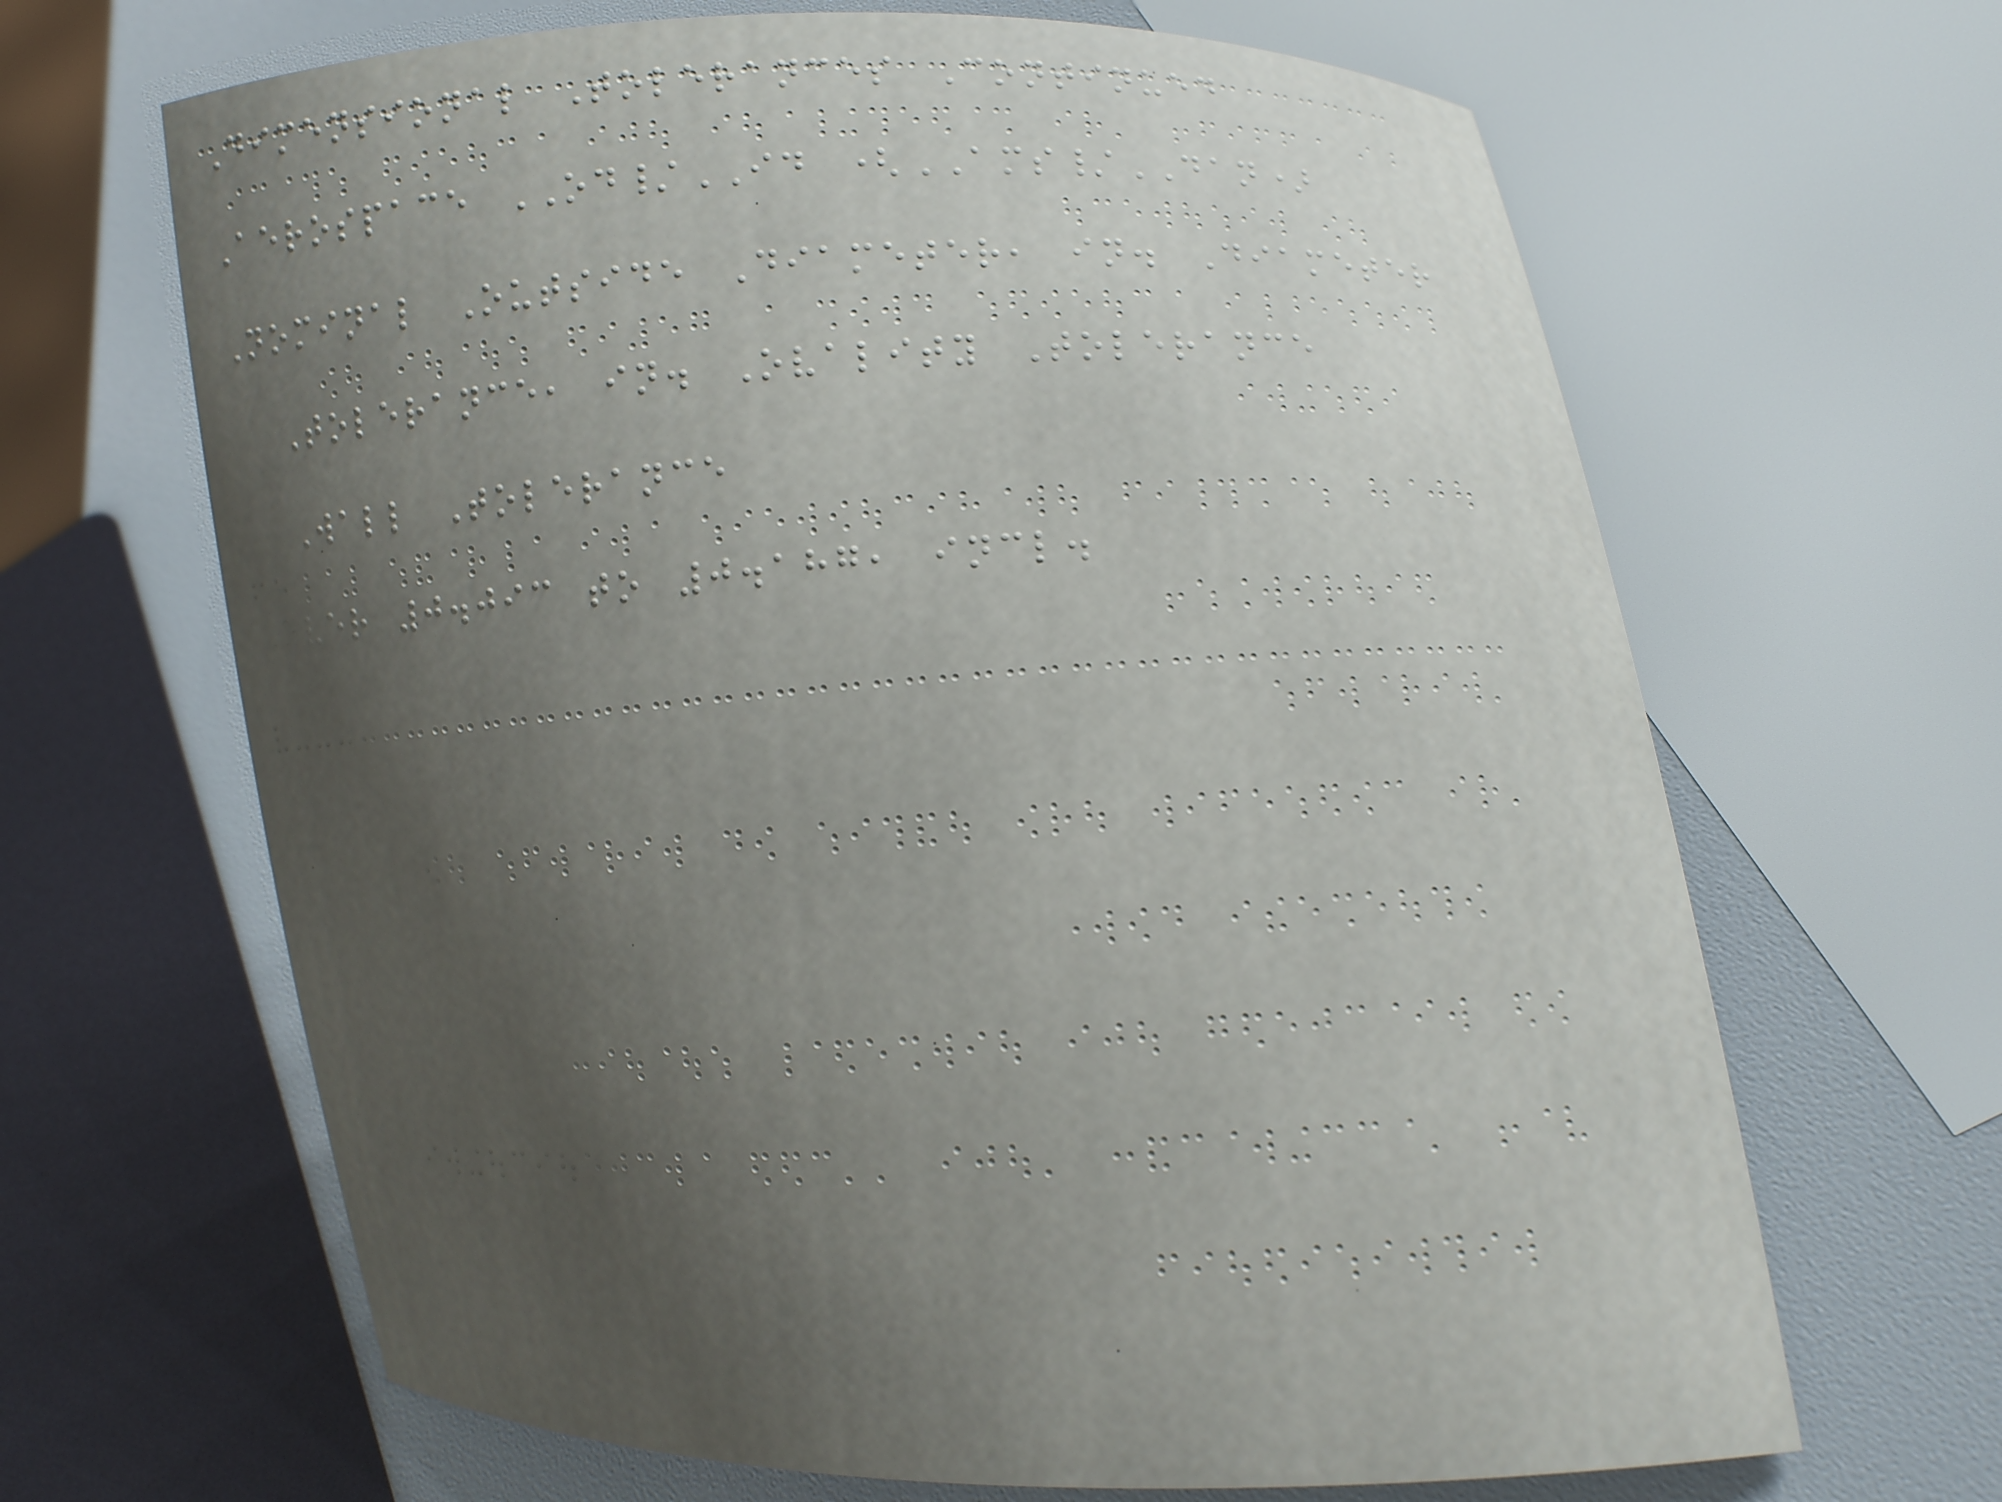Dimensional Tolerances Continued
Aerospace OD/ID (AMS/DAN)
Nominal Outside Diameter, in. Diameter
Tolerance, in. Ovality Tolerance
Wall Tolerance
Over 0.093 to 0.187, incl.
